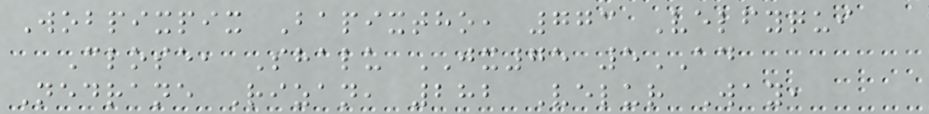Wobpixpix Bapixtho, 773 Velfyqui
Close, Shalu JX75 5AD
Nedrane Rizan, 282 Velur Way,
